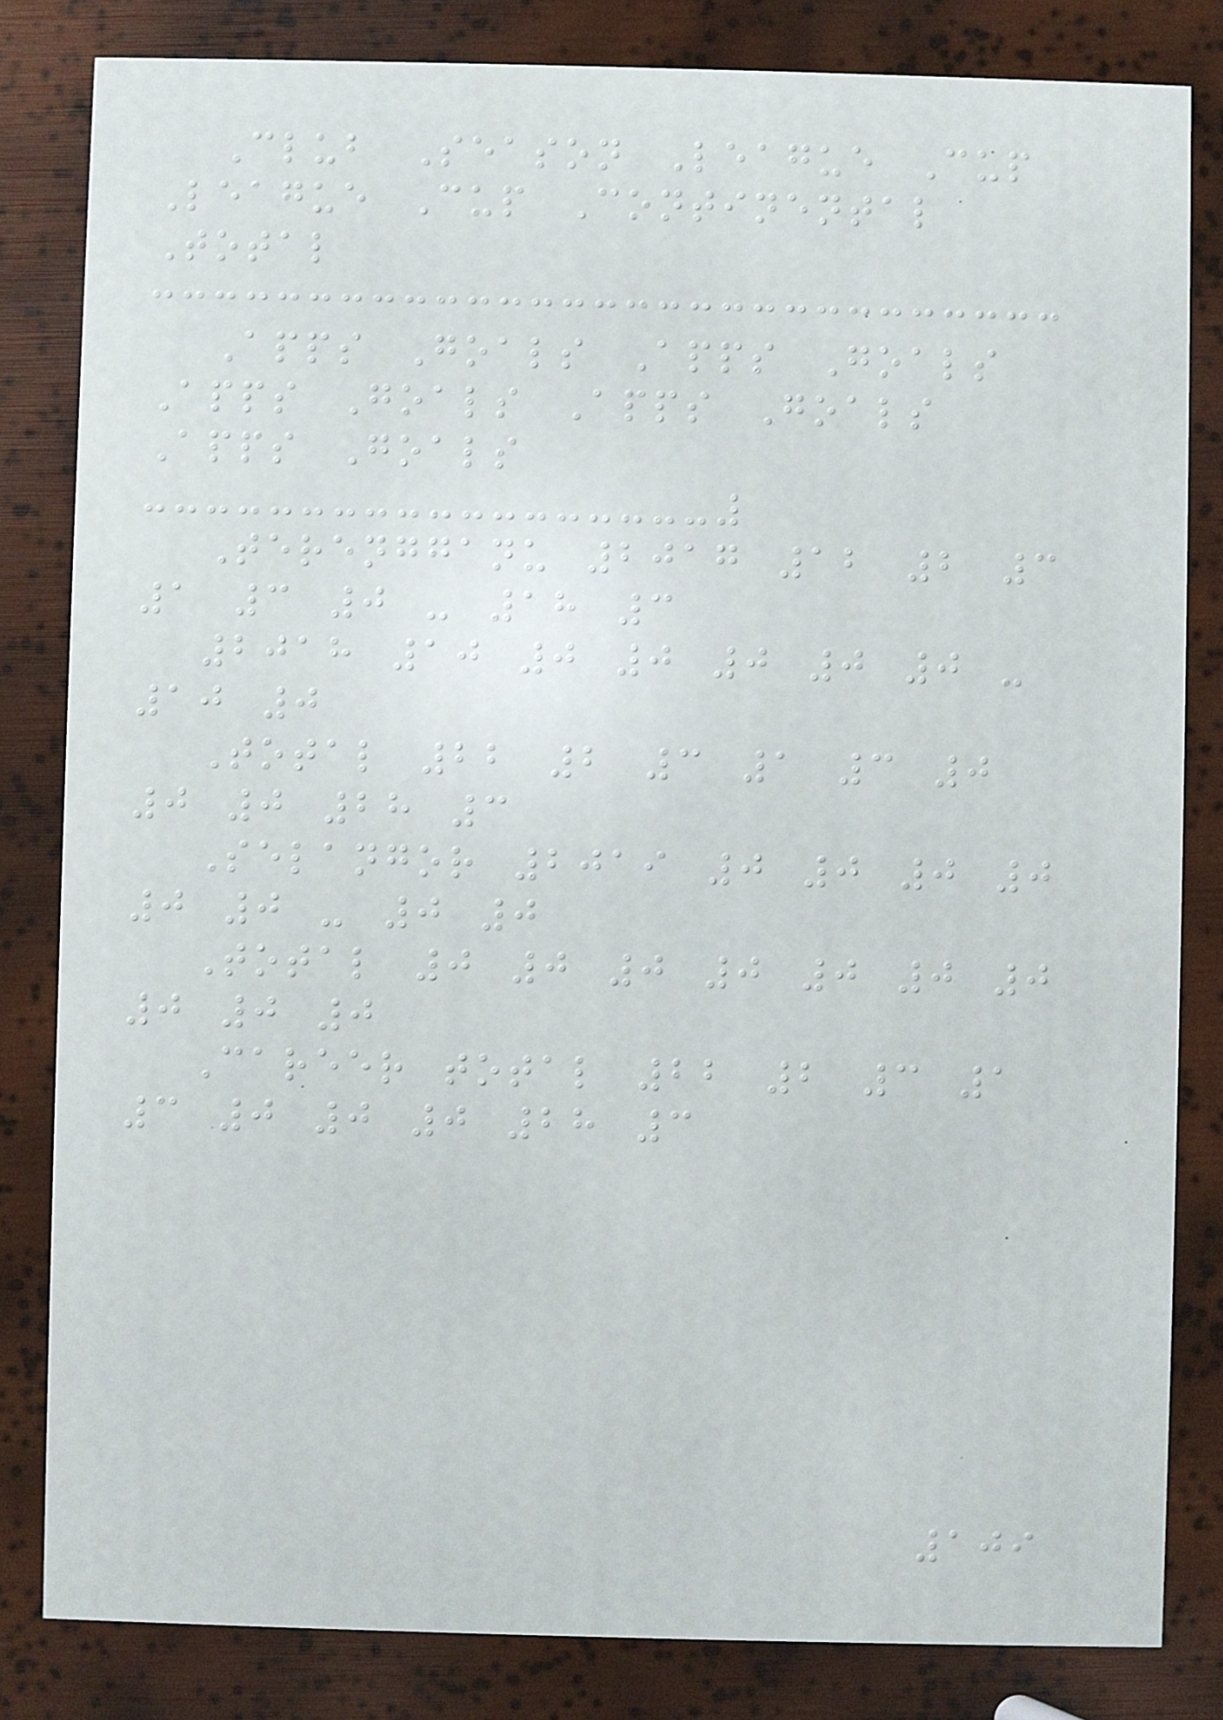Club Season League Cup
League Cup Continental
Total
Apps Goals Apps Goals
Apps Goals Apps Goals
Apps Goals
Terengganu 2017 12 2 3
1 3 0 - 18 3
2018 10 0 0 0 0 0 -
10 0
Total 22 2 3 1 3 0
0 0 28 3
Selangor 2019 0 0 0 0
0 0 - 0 0
Total 0 0 0 0 0 0 0
0 0 0
Career total 22 2 3 1
3 0 0 0 28 3
109
